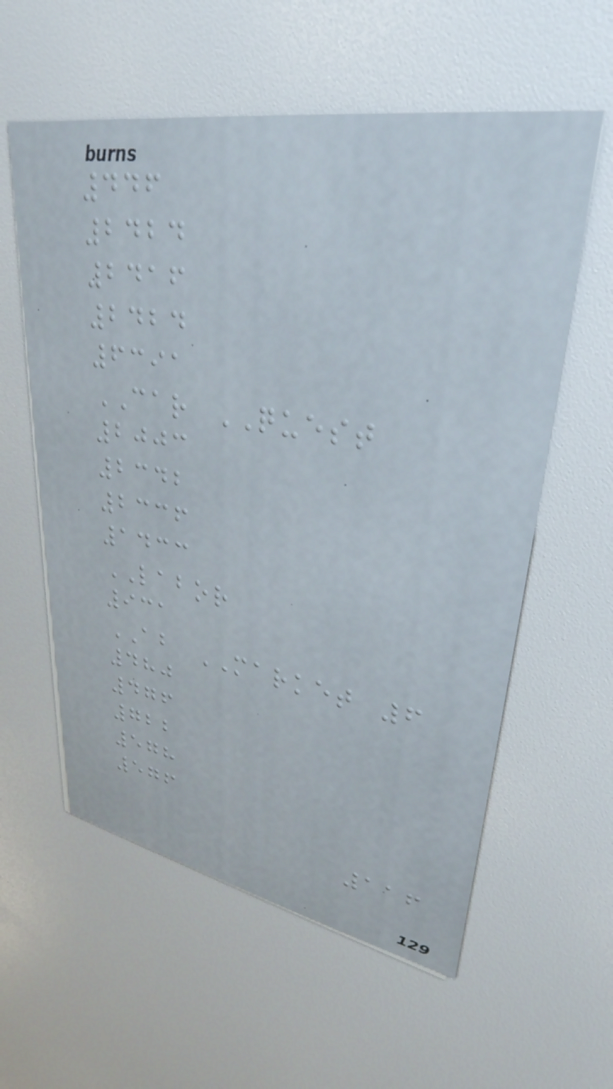446
2424
2416
2424
6391
CAR QUEST
2003
2342
2336
1433
LABOR
931
AB MARKET 6
480
476
722
578
576
116
